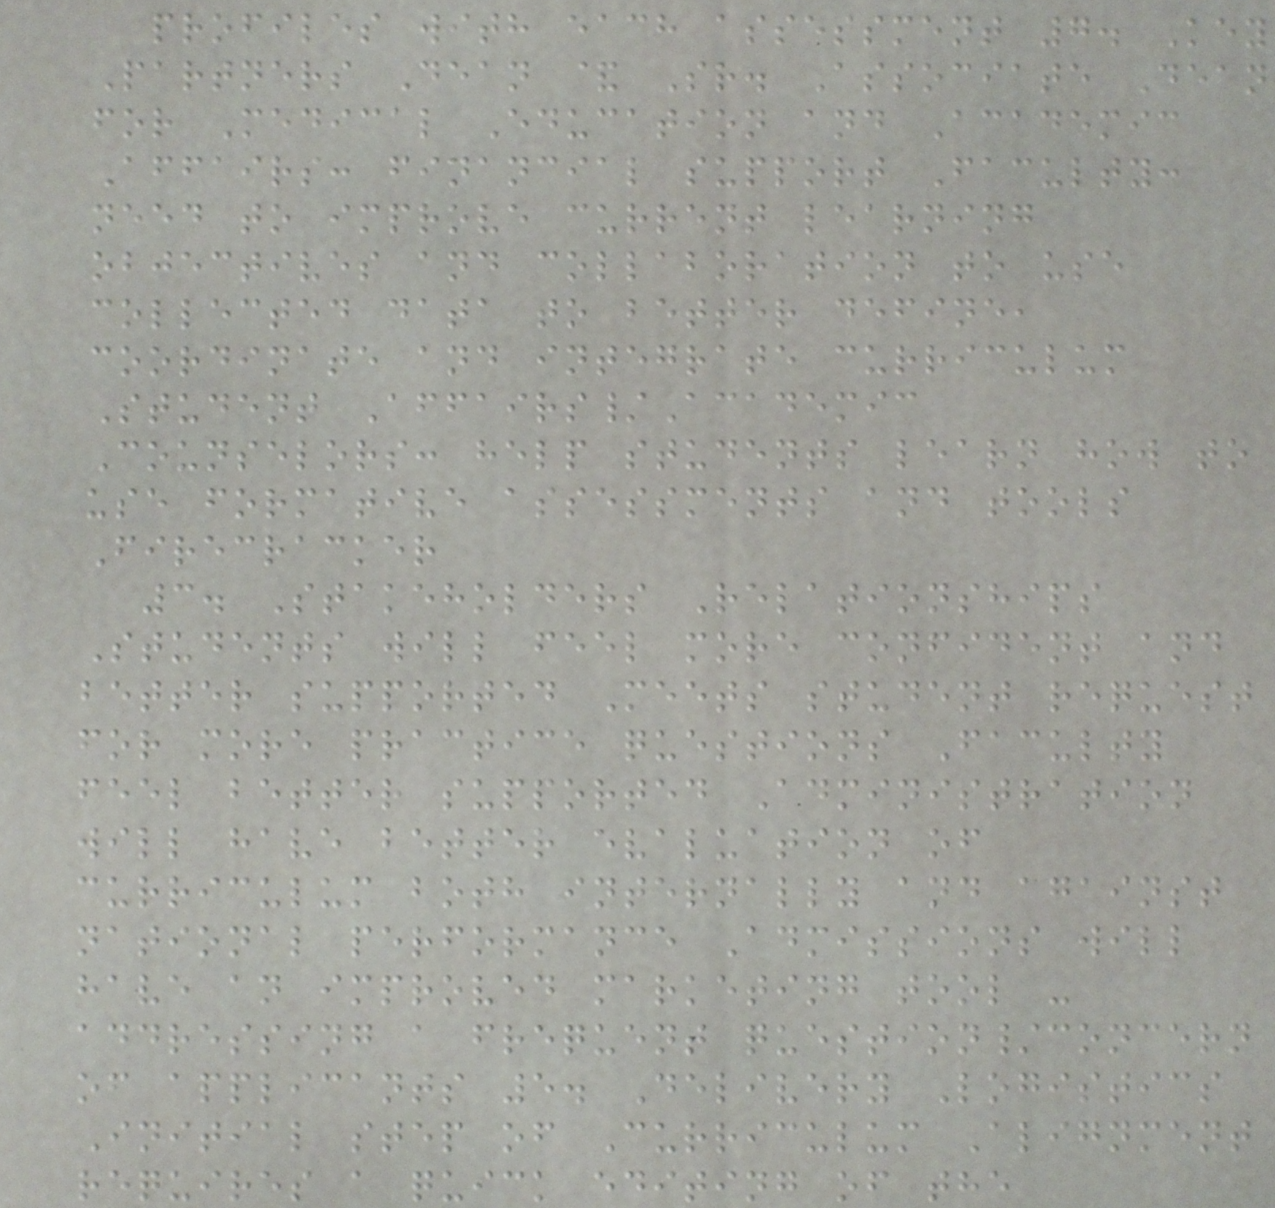profiles with each assessment 7. Key
Partners Dean & Sr. Associate Dean
for Medical Education and Academic
Affairs: financial support Faculty:
need to improve current learning
objectives and collaboration to use
collected data to better define,
coordinate and integrate curriculum
Student Affairs/Academic
Counselors: help students learn how to
use formative assessments and tools
Firecracker
3. Stakeholders Relationships
Students will feel more confident and
better supported Meets student request
for more practice questions Faculty
feel better supported Administration
will have better evaluation of
curriculum both internally and against
national performance Admissions will
have an improved marketing tool -
addressing a frequent question/concern
of applicants 5. Delivery Logistics
Initial step of Curriculum Alignment
requires a quick editing of the
